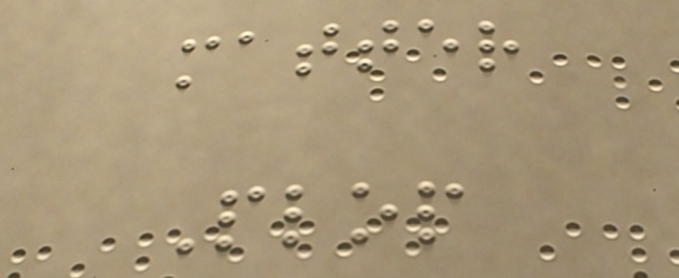matter
Plop
